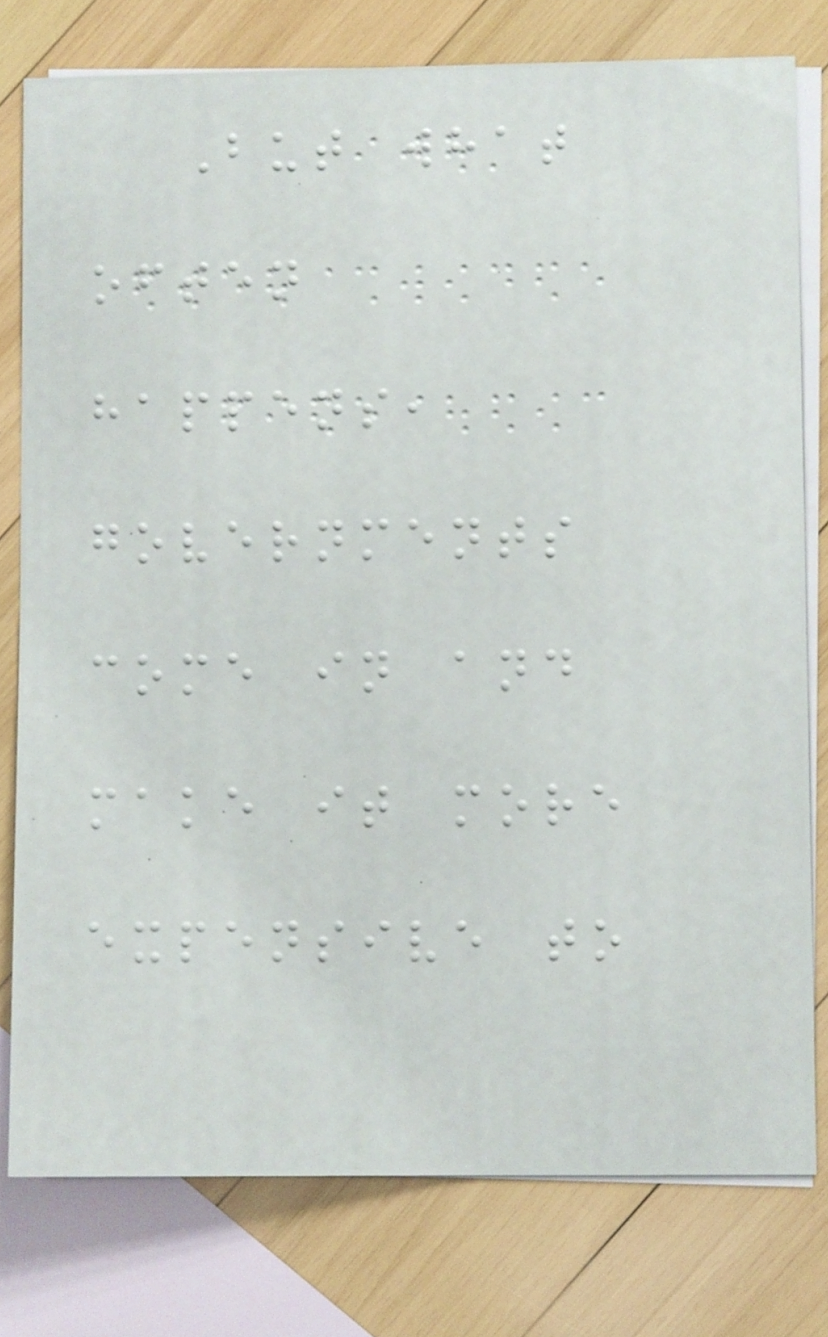But what
often
happens,
governments
come in and
make it more
expensive to
